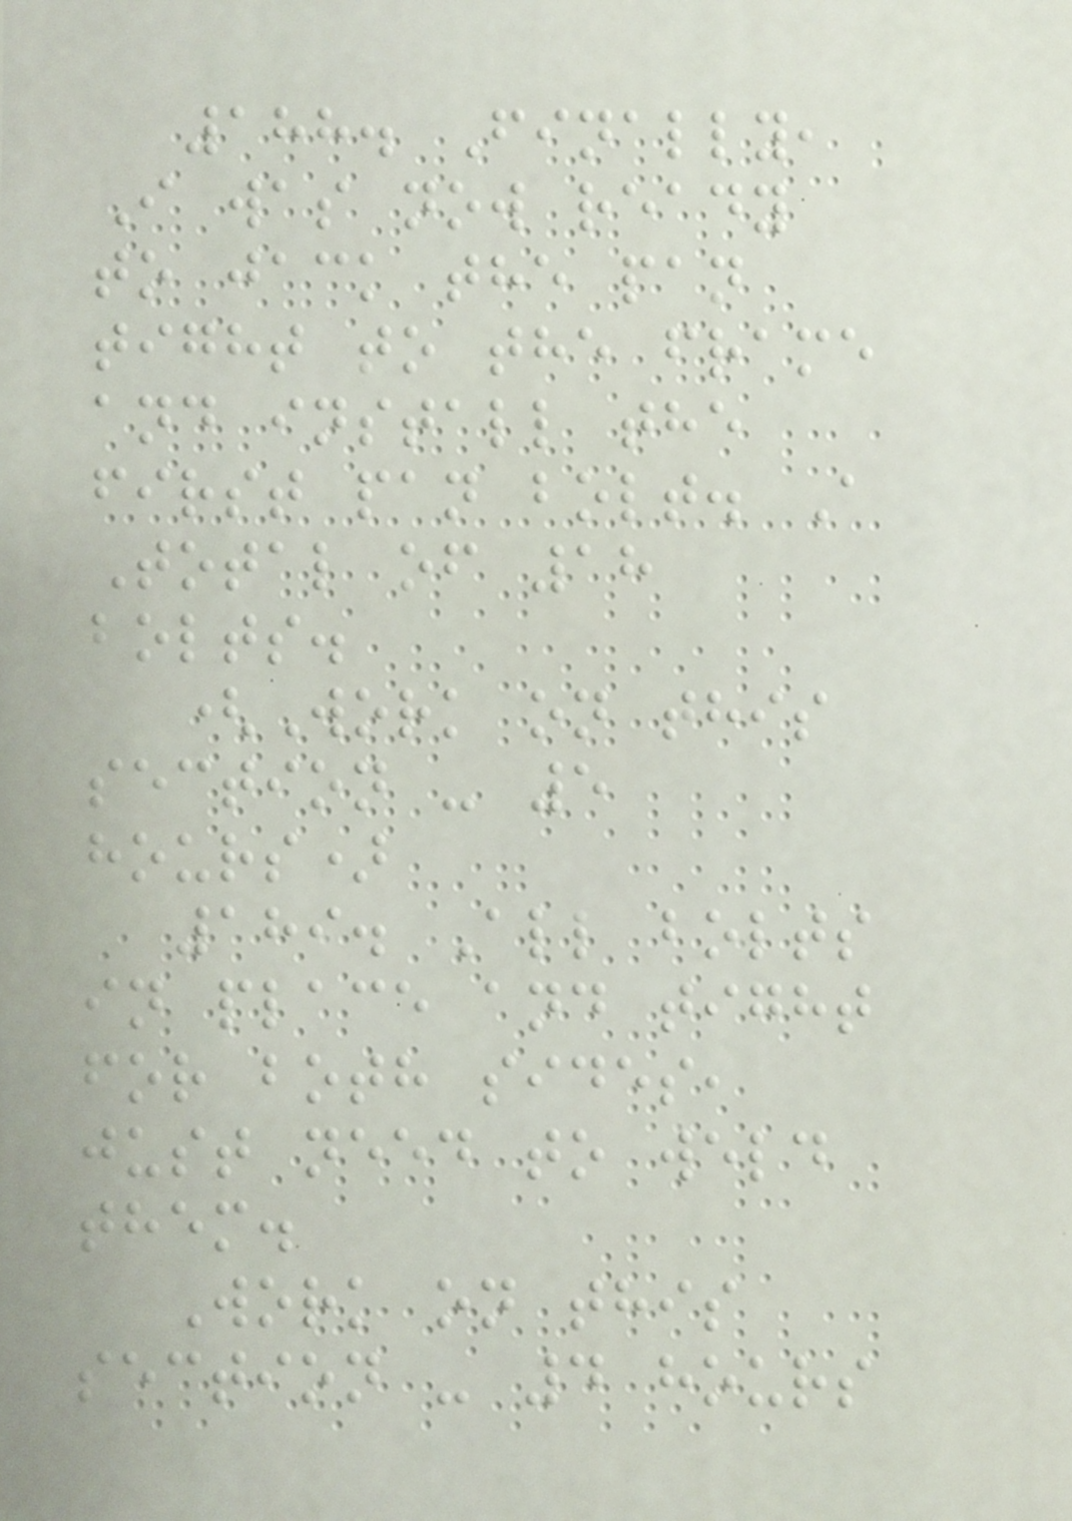188. Finally,
I was now ready
to jack the pan
tight to the frame
and install the
first pan bolt. A
Total of 18
bolts.
(Work on this
section - 5
hours)
189. All bolts
in place and tight
for both sides,
just need to weld
them.
Work on this
section - 4 hours
